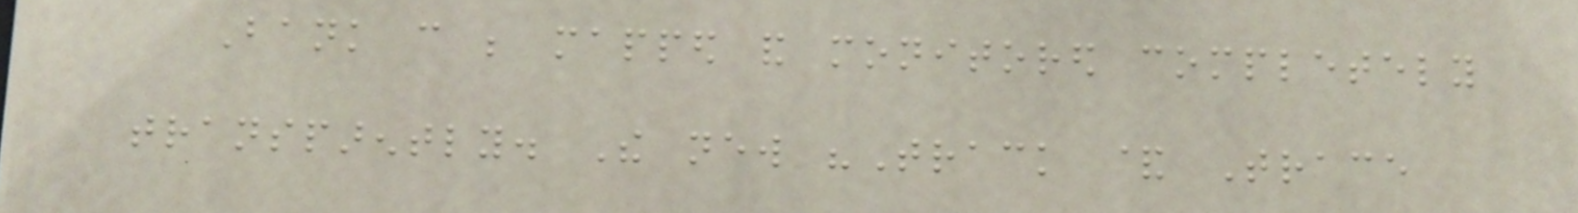Bank can be mapped and monitored completely
transparently. The new "Track & Trace
